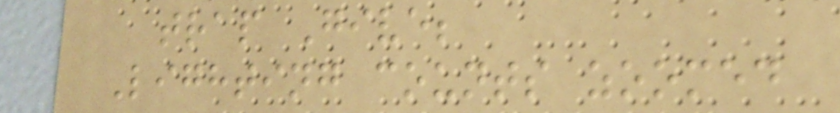trap Give;
Lighting counts zoomed
